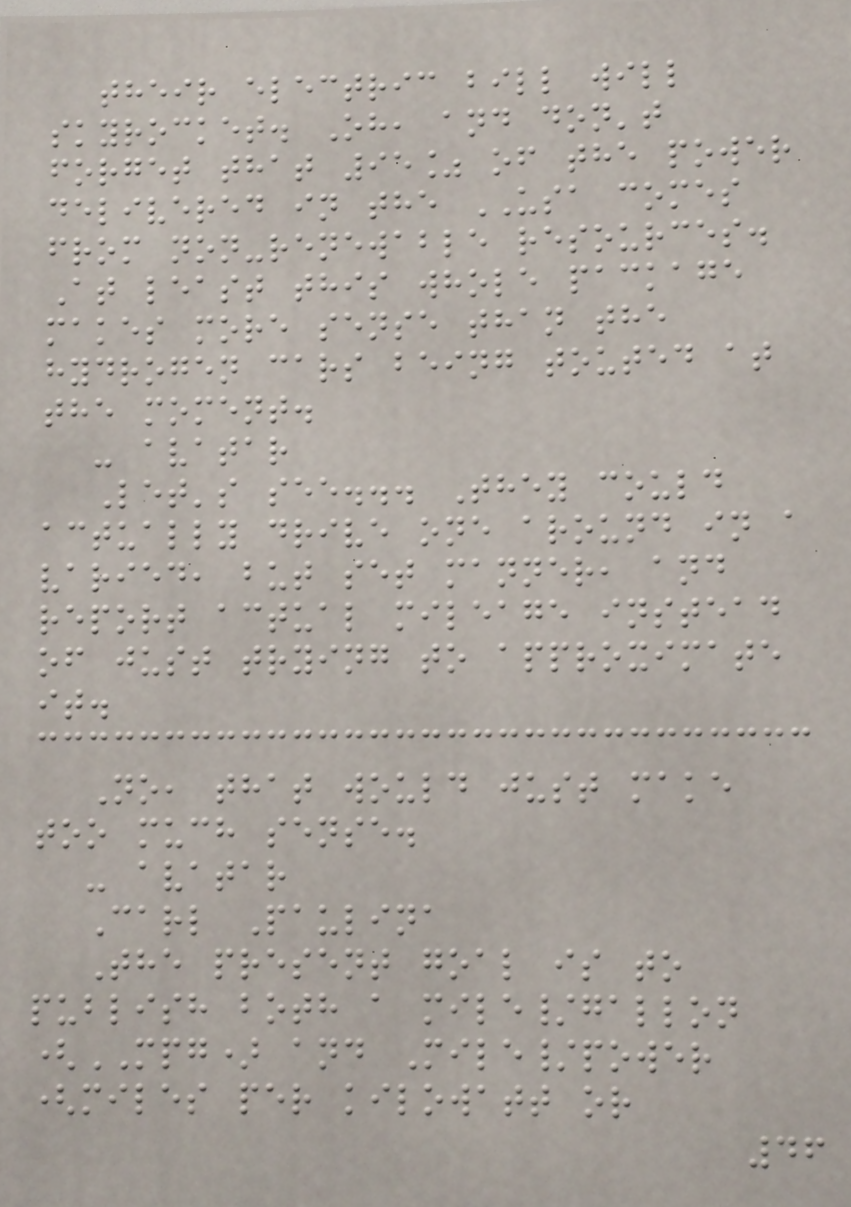their electric bill will
skyrocket. Oh, and don't
forget that 95% of the power
delivered in the USA comes
from non-renewable resources.
At least this whole package
makes more sense than the
hydrogen cars being touted at
the moment.
- avatar
Let's see... They could
actually drive one around in a
varied, but set manner, and
report actual mileage instead
of just trying to approximate
it.
No, that would just make
too much sense.
- avatar
Carl Paulina
The present goal is to
publish both a mile/gallon
(MPG) and Mile/power
(miles per kilowatt or
46
